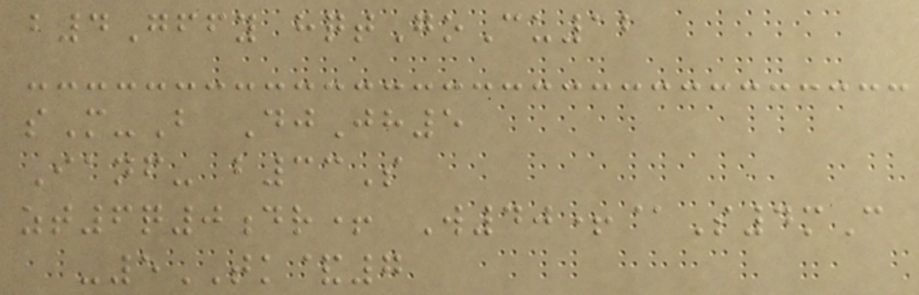b4Gffy hqtGoCu12
sM-B DjJh5
Ianf- b33S
zt6q0dr+ W40+@S4mC
-5TK&7
